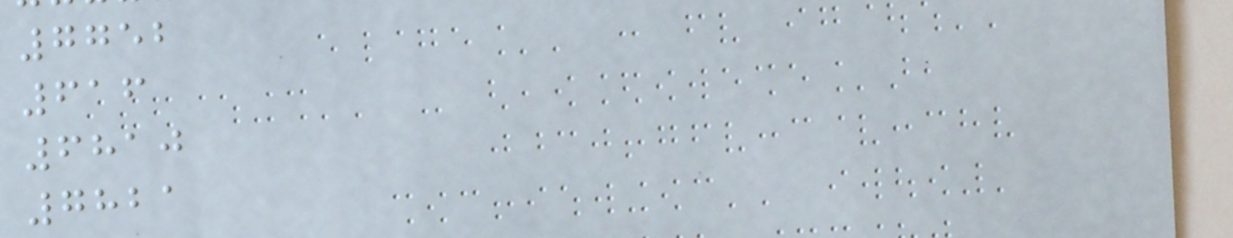7752
616
6810
7821
